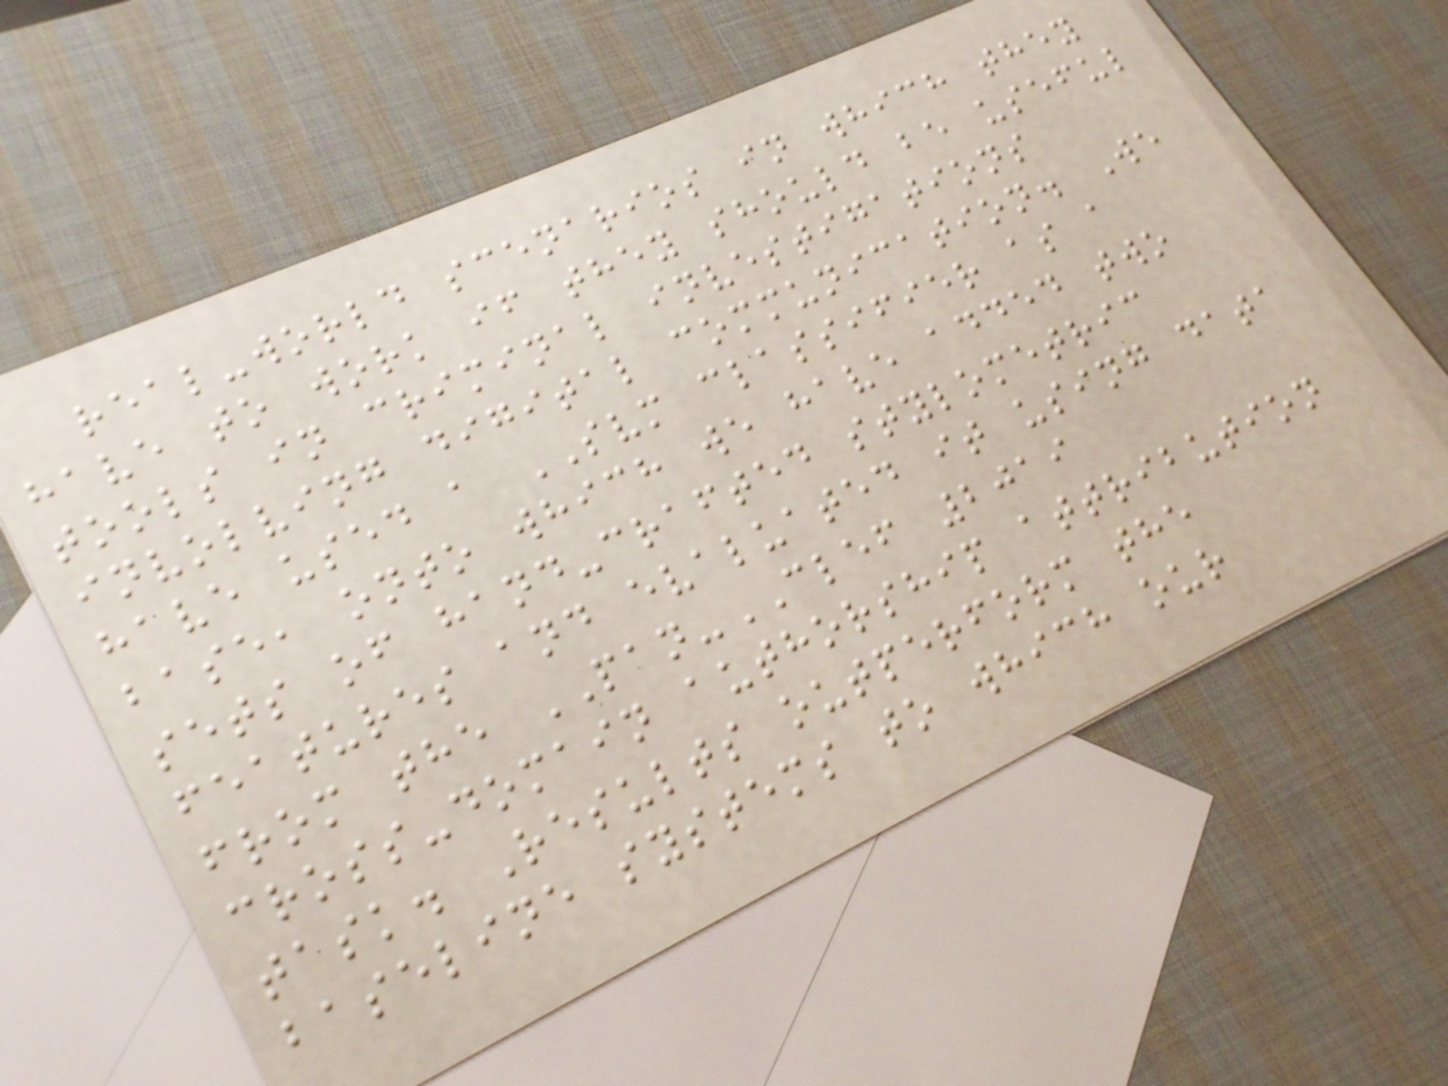real-world scenarios in which they
have to work if they should be useful
tools in criminal investigations
involving digital communication. We
have used a SVM classifier as a
base, onto which we have added two
sets of hand-crafted stylometric
features and evaluated it using data
from the PAN-CLEF 2019
cross-domain authorship attribution
task. Results outperform the
baseline systems to which our
